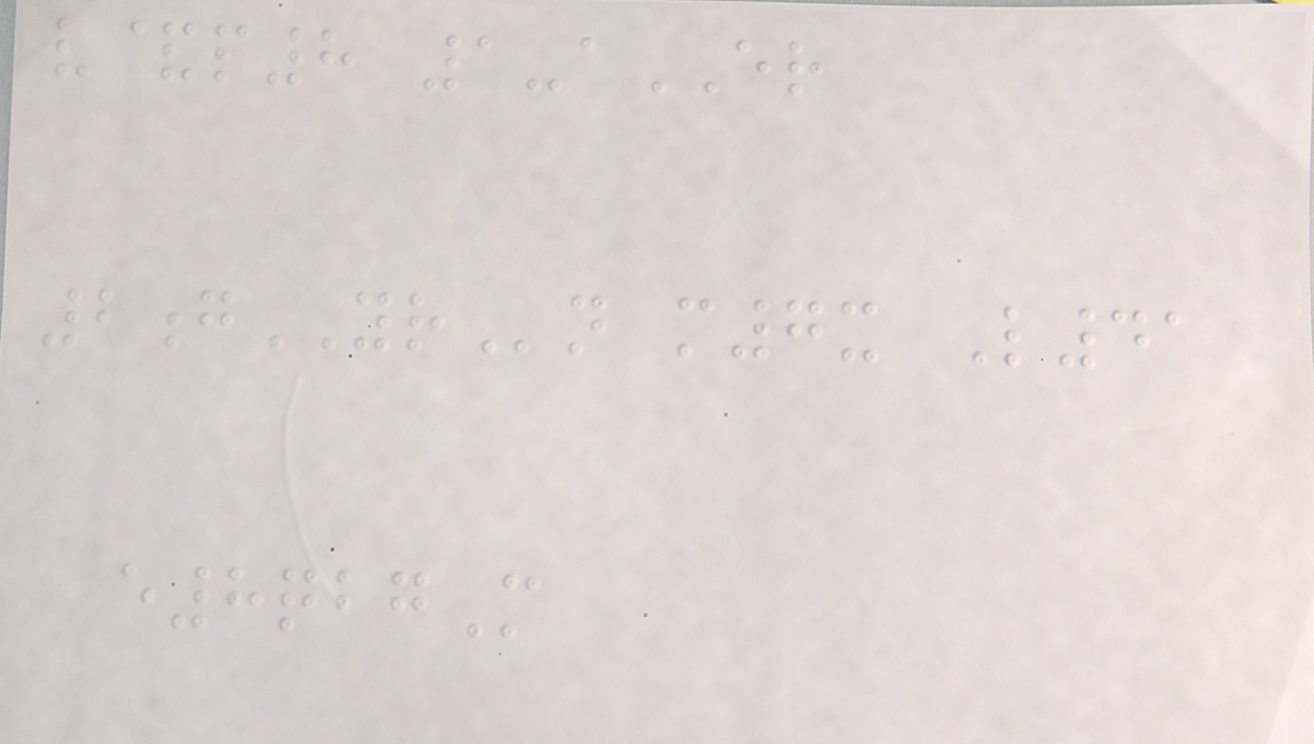v&p8 1-aER
2gYRn m7x L41
e8qbgM
